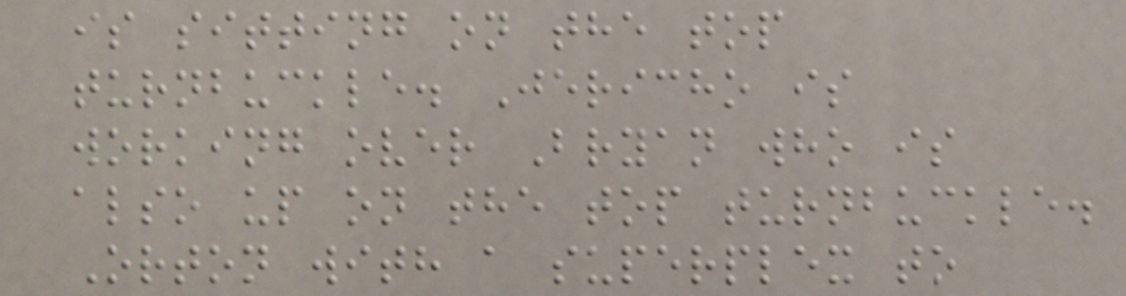is sitting on the top
turnbuckle. Jericho is
working over Bryan who is
also up on the top turnbuckle.
Orton with a superplex to
